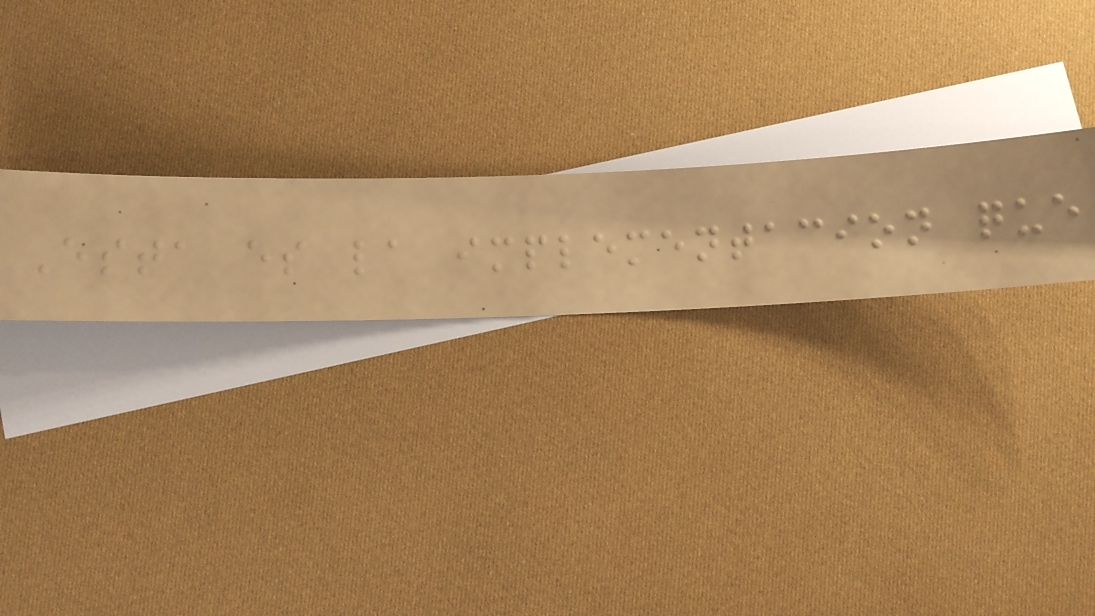Esta es la implementacion que
